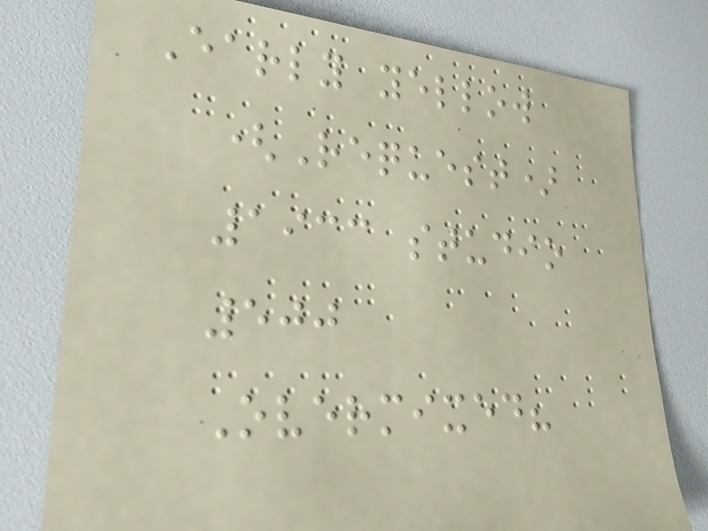Early yellow
(Request)
1933 studio
500
Overmixed?
